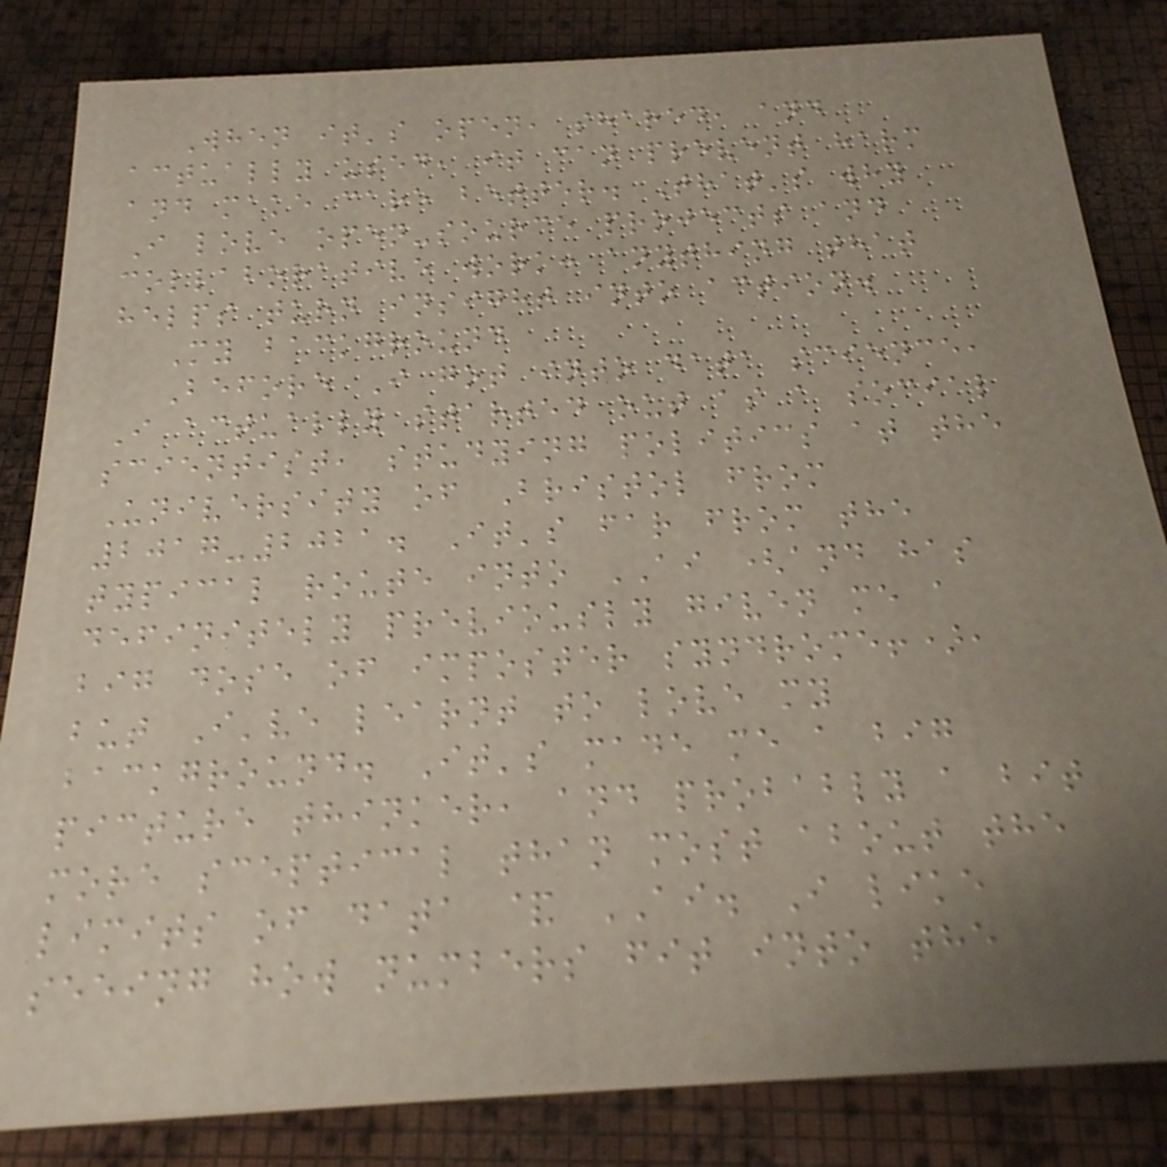When it's open, shared, and
actually used, it can prevent harm
and make care better. That's why
I love open-source projects and
collaborative work: anything that
helps turn insight into action.
My background
Before I got into data science,
I actually started out as a social
scientist, studying politics at the
University of Bristol from
2017-2021. It's far from the
typical route into AI (and has
definitely previously given me a
big dose of imposter syndrome!),
but I've learnt to love my
background. It's made me a big
picture thinker, and probably a bit
more sceptical than most about the
limits of data & AI. I like
seeing how numbers fit into the
